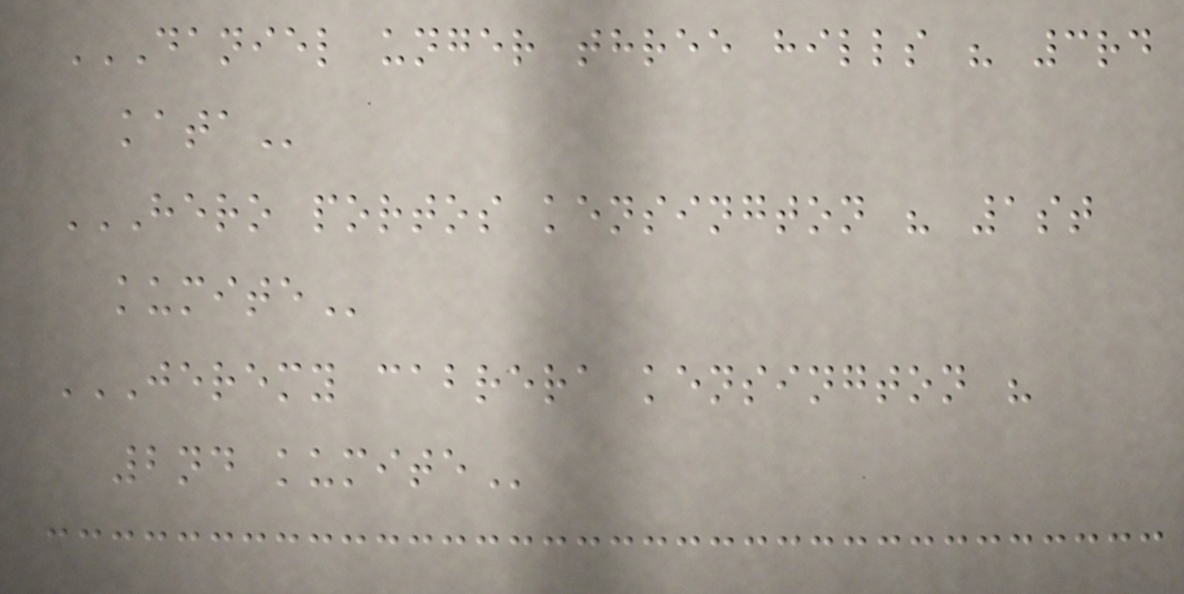DANIEL UNGER THREE HILLS " 3RD
KATA
HERO PORTOS KENSINGTON " 1ST
KUMITE
JEREMY CABRERA KENSINGTON "
2ND KUMITE
